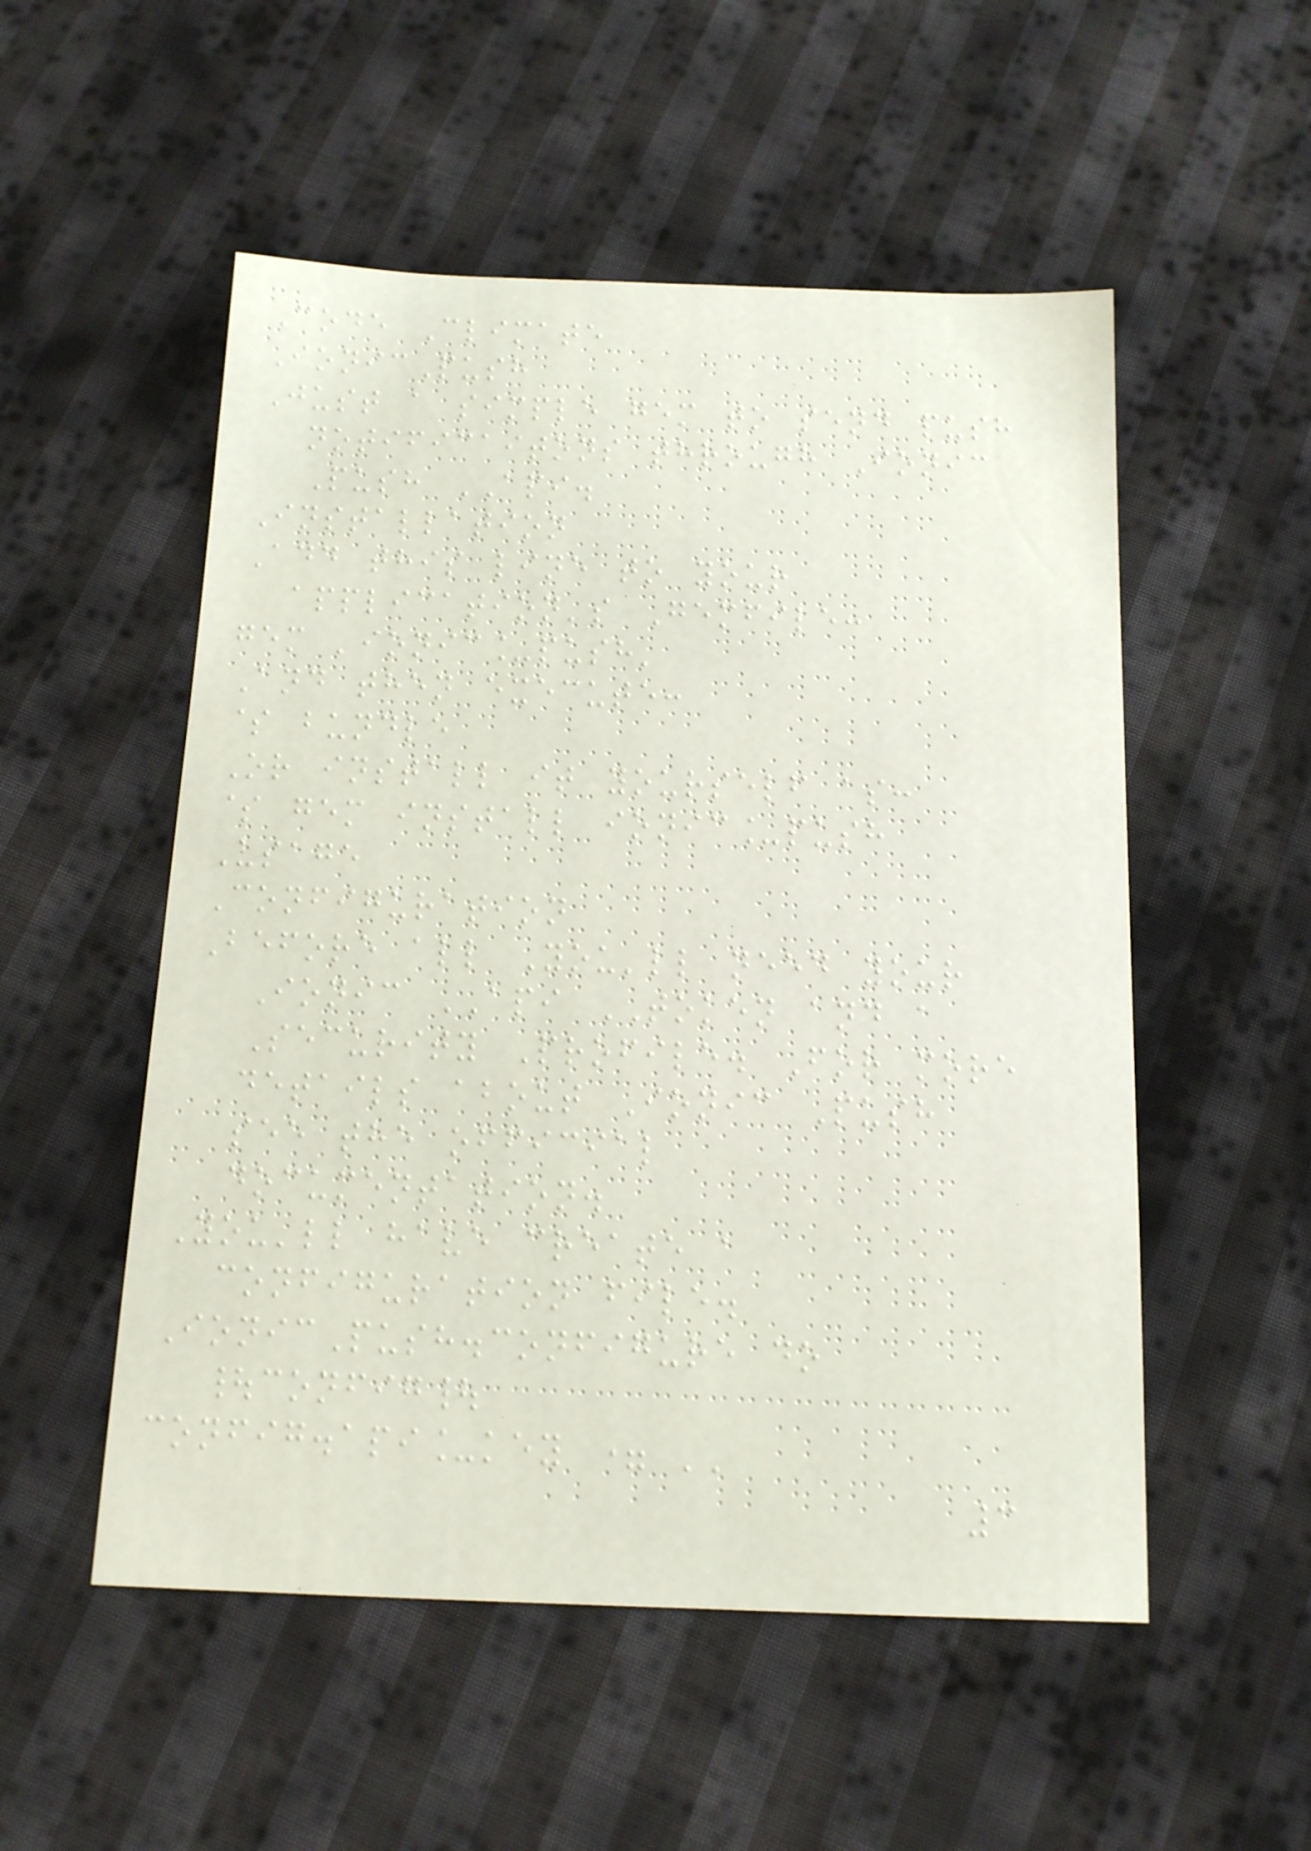Code Climate
IonicPush
Just a simple gem to send push
notificaitons through Ionic
Push API.
Installation
Add this line to your
application's Gemfile:
gem 'ionic_push'
And then execute:
$ bundle
Or install it yourself as:
$ gem install ionic_push
Usage
Configuration
Before all You'll need your
Ionic API TOKEN and a
Security Profile. For more
details about Ionic Push
see the official
documentation.
You'll have create a
configuration file.
IonicPush.configure do
|config|
config.api_key = ''
3
